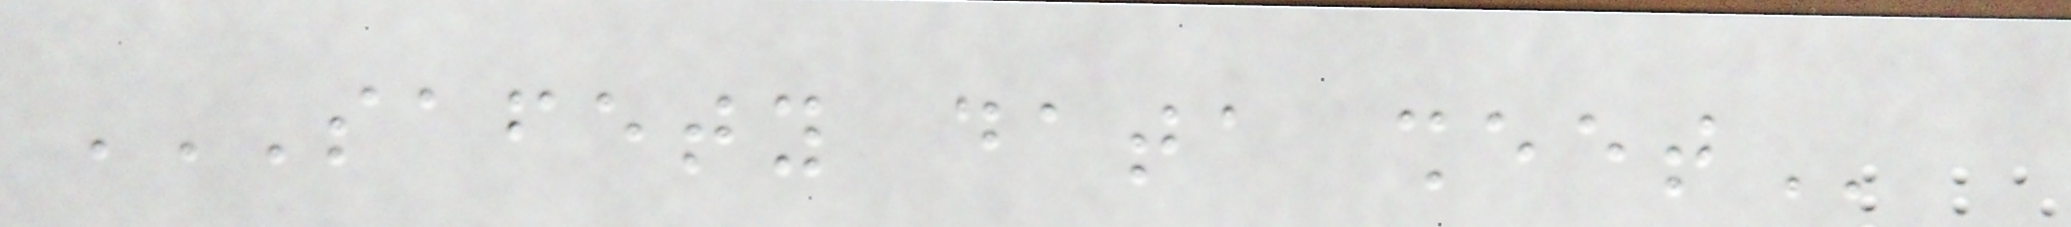SAFETY DATA SHEET
